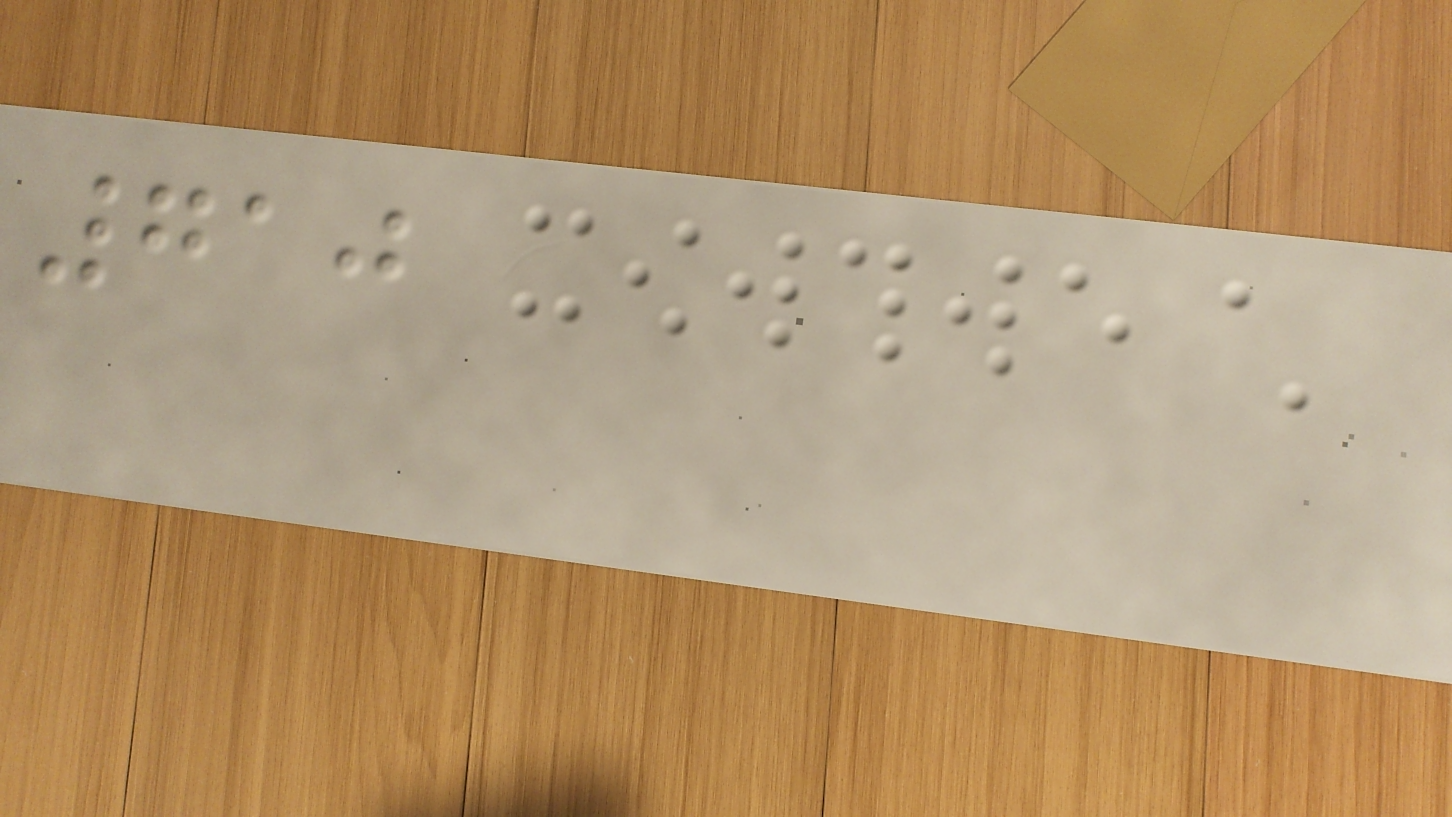710
